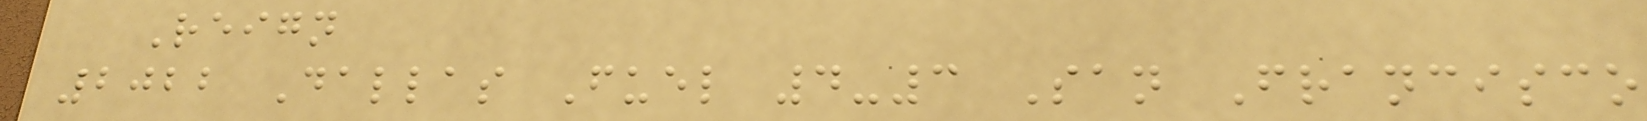Reign
2022 Dallas Fuel 4-3 San Francisco
